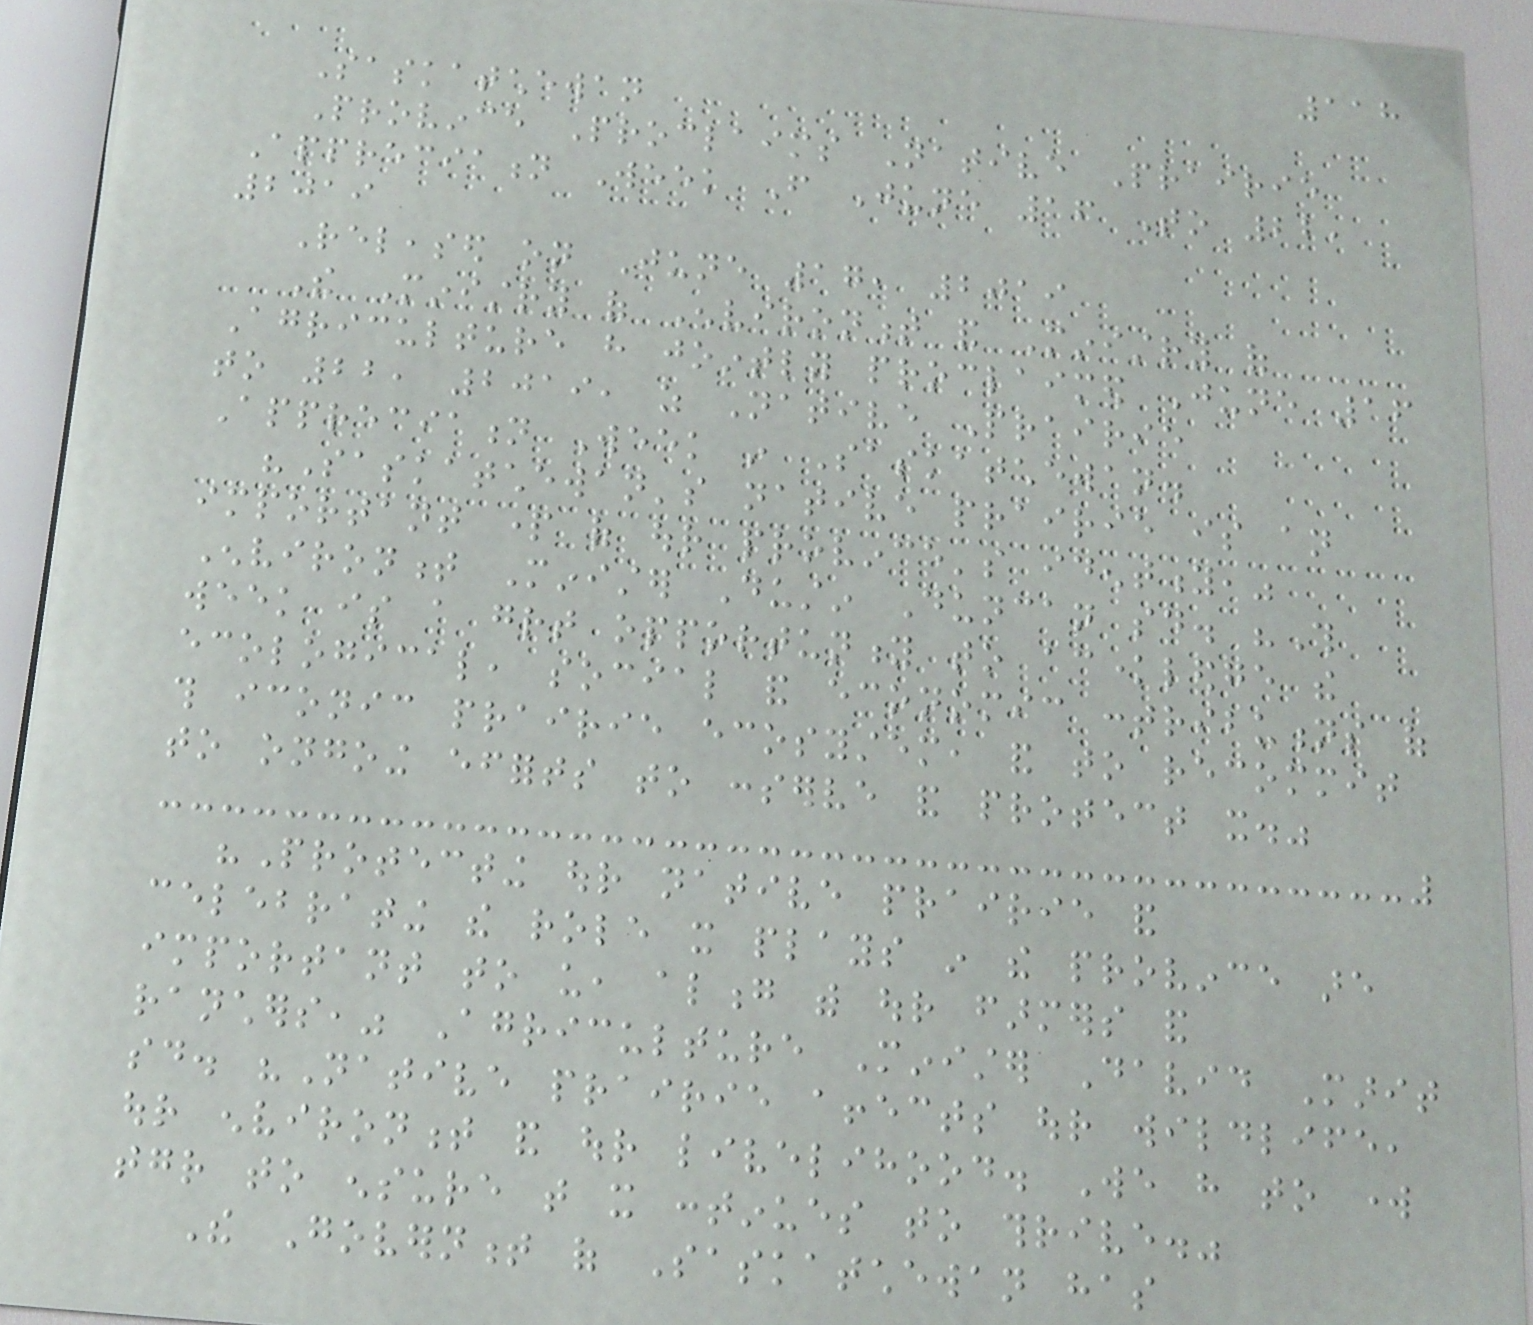118
Saskatchewan
Province Proclaims Native Prairie
Appreciation Week From June 16 To 22,
2019
Released on June 17, 2019
The Ministry of Environment and Ministry of
Agriculture have jointly proclaimed June 16
to 22, 2019, as Native Prairie
Appreciation Week in Saskatchewan.
"Saskatchewan's native prairie is an
important part of our province's identity,"
Environment Minister Dustin Duncan said. "This
week is a great opportunity to acknowledge the
ecological, social and economic contributions of
this iconic prairie ecosystem, and to recommit
to ongoing efforts to conserve and protect it."
"Protecting our native prairie and
celebrating the role it plays in the province are
important to us, along with our farmers and
ranchers," Agriculture Minister David Marit
said. "Native prairie affects our wildlife,
our environment and our livelihood. We have to work
together to ensure that it continues to thrive."
The Government of Saskatchewan has
